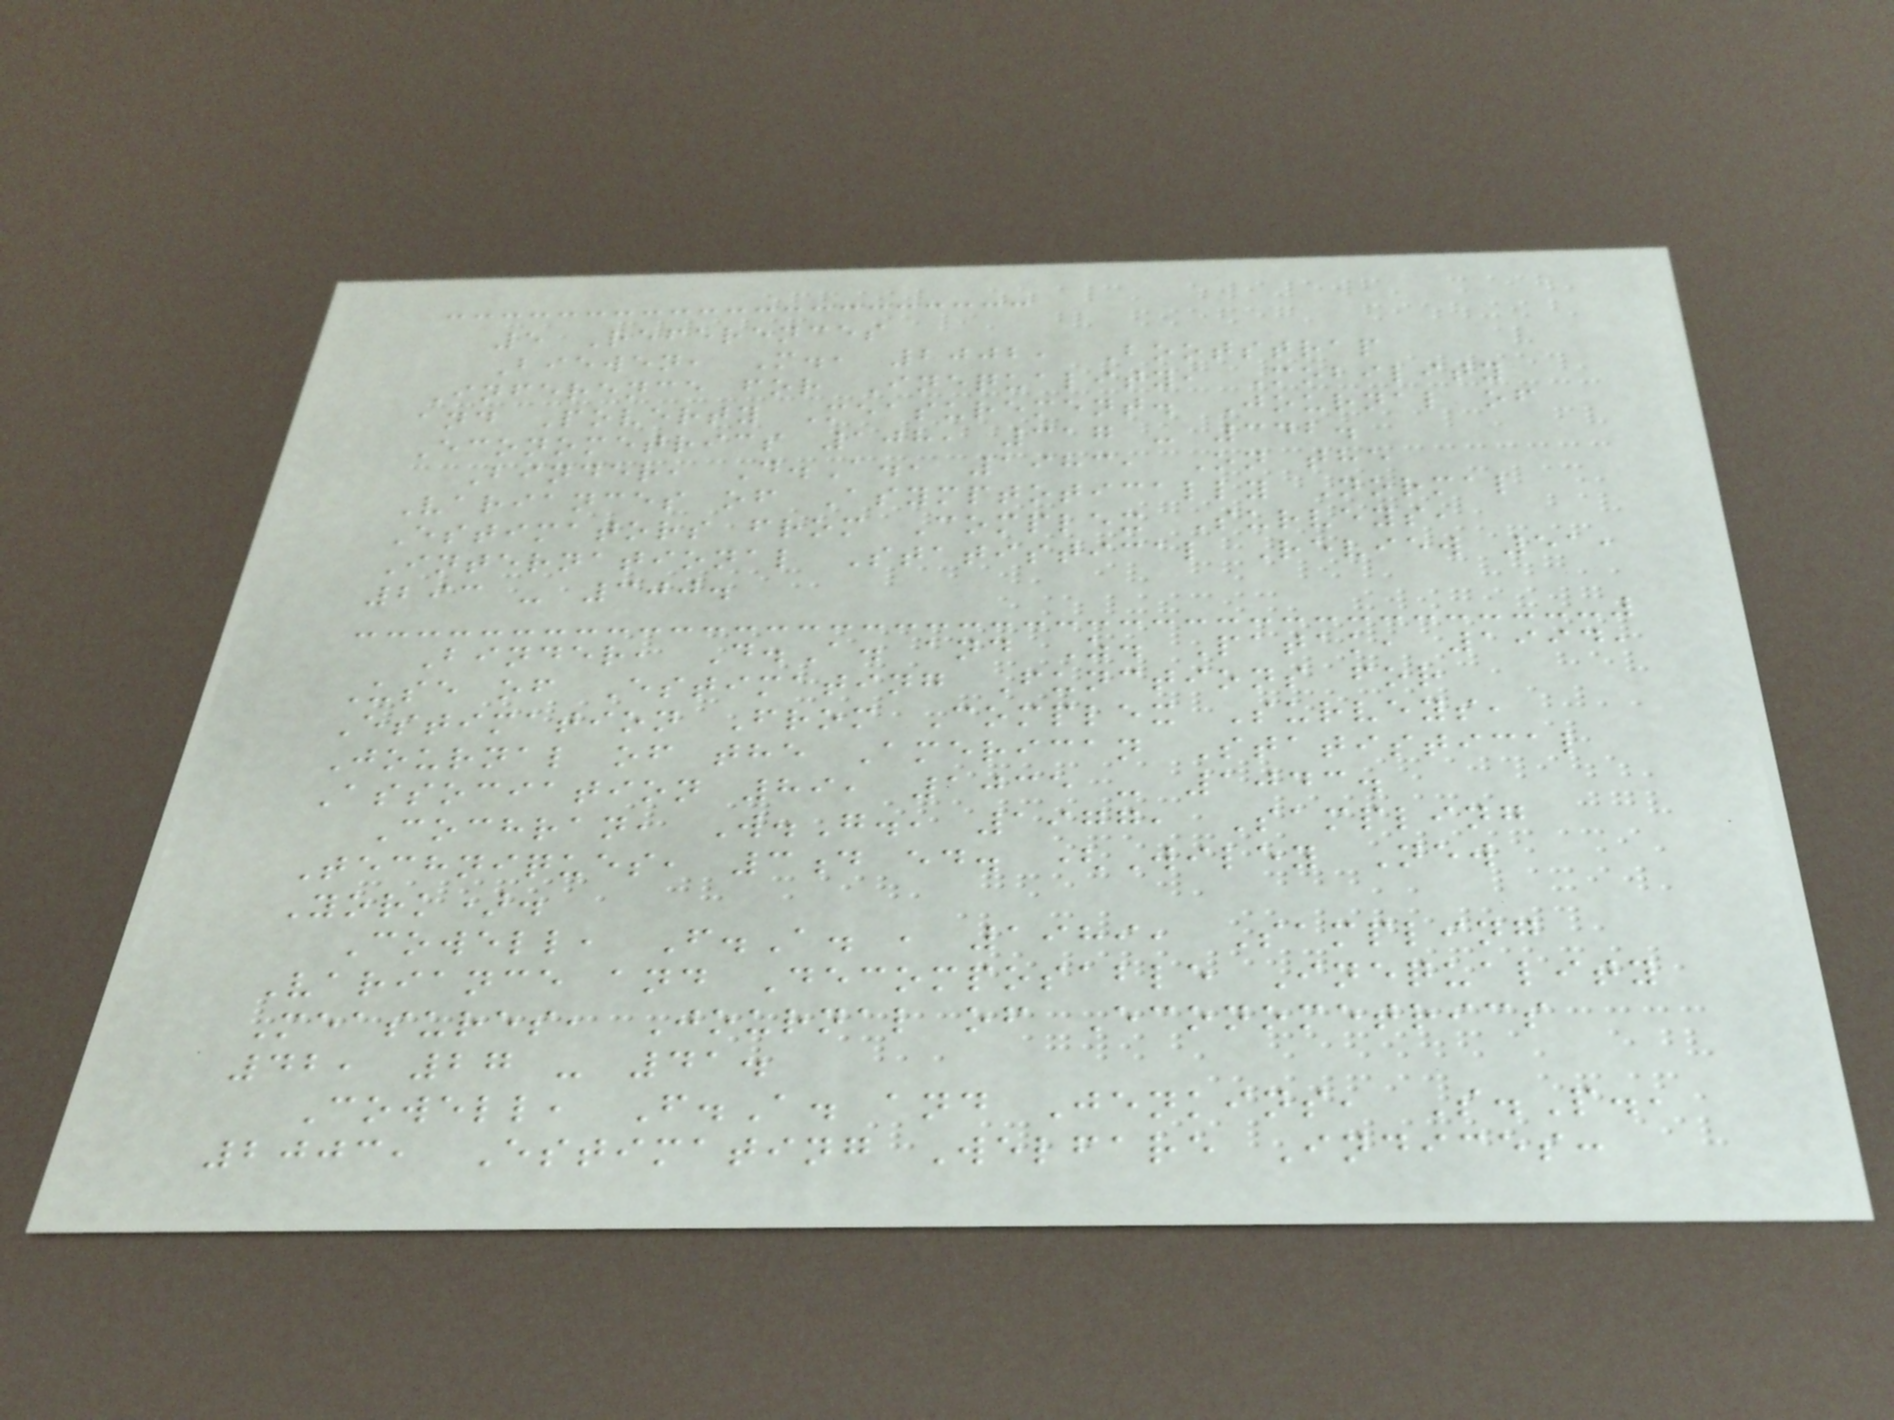5 References
Biewen, M., 2002, Bootstrap
Inference for Inequality, Mobility
and Poverty Measurement. Journal of
Econometrics 108, 317 - 342.
Binder, D.A., 1983, On the
Variances of Asymptotically Normal
Estimators from Complex Surveys,
International Statistical Review 51,
293 - 300.
Binder, D.A. and Z. Patak, 1994,
Use of Estimating Functions for
Estimation From Complex Surveys,
Journal of the American Statistical
Association 89, 1035 - 1043.
Cochran, W.G., 1977, Sampling
Techniques, 3d ed. (Wiley New
York).
Cowell, F.A. , 1989, Sampling
Variance and Decomposable Inequality
Measures, Journal of Econometrics
42, 27 - 41.
Cowell, F.A. and Jenkins, S.P.,
2003, Estimating Welfare Indices:
